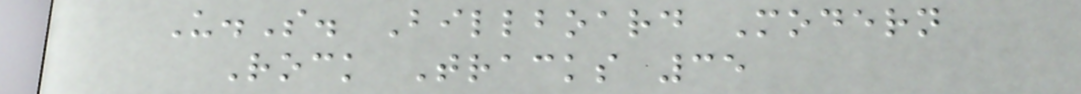U.S. Billboard Modern
Rock Tracks 35
